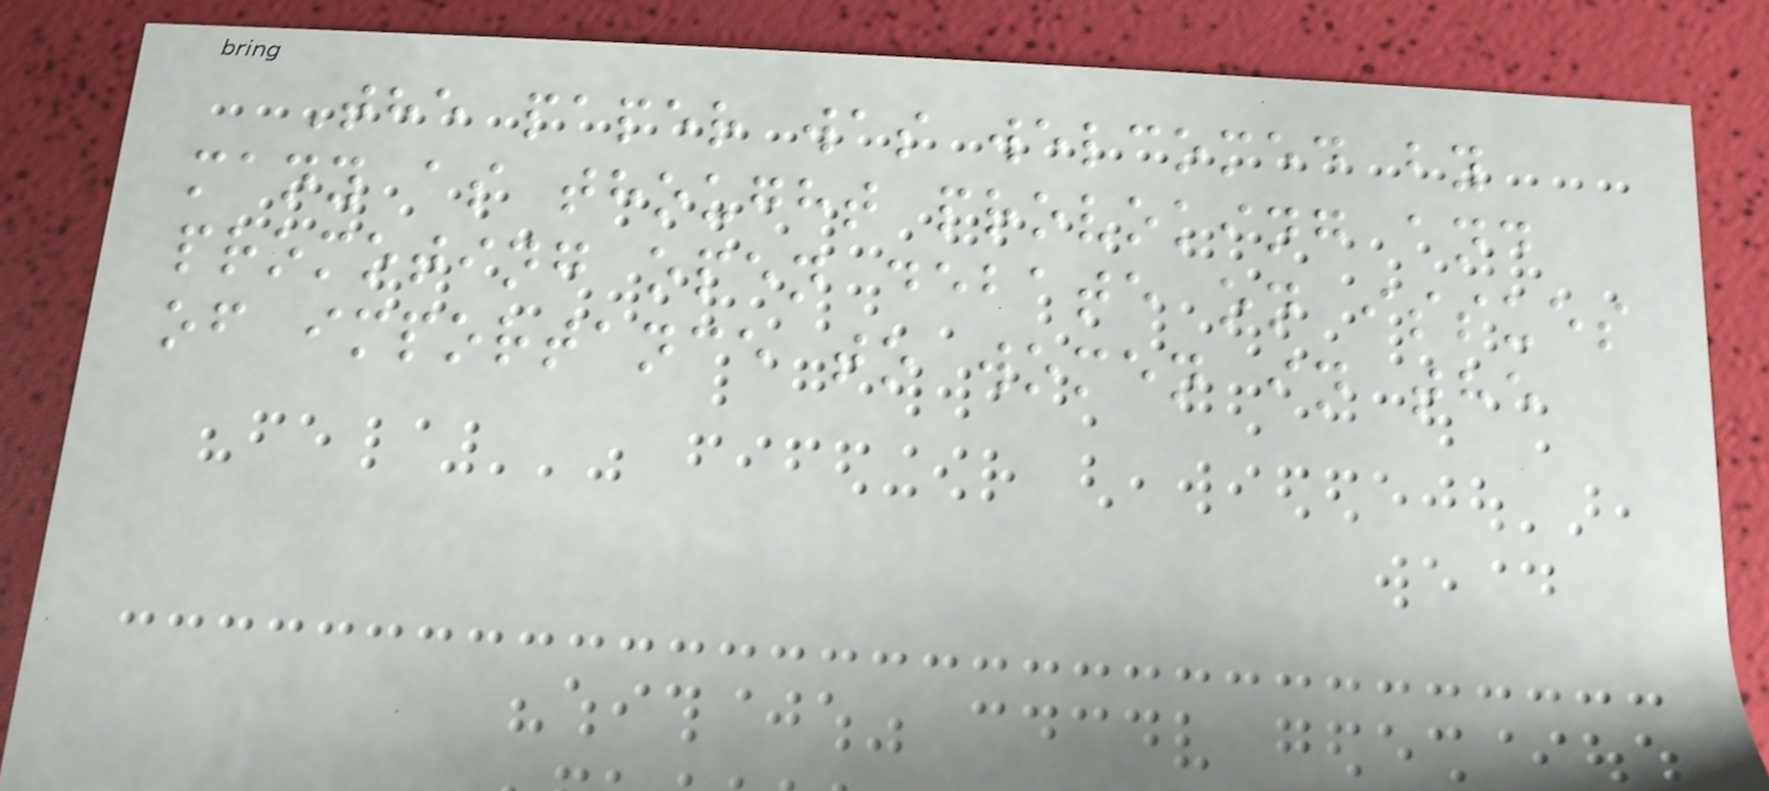The paper was welcomed by
many as thought provoking and
promoting open debate on issues
of importance to women in the
